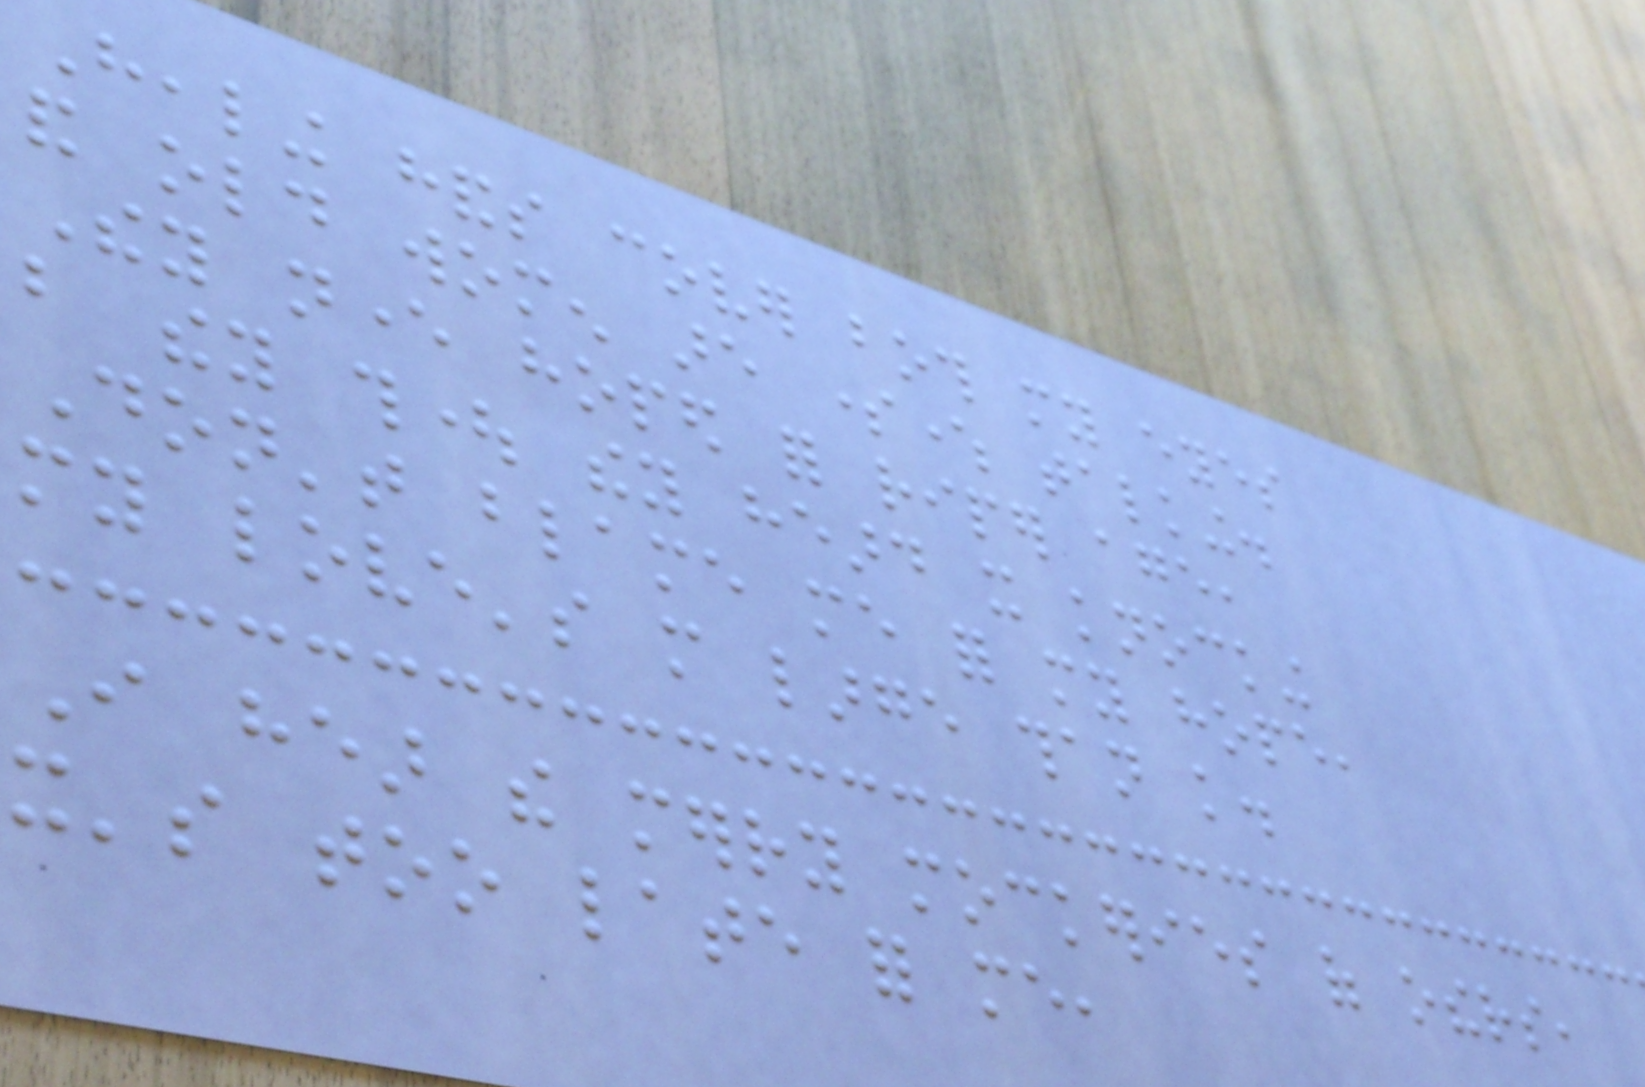Healing hands cover both my eyes
and old women are somewhere talking.
They never hoped for riper age,
but they thought they heard it knocking
Don't blame me for my hope,
my love's more large than knowledge.
I hear the merry mockeries of others,
it's too late for me,
